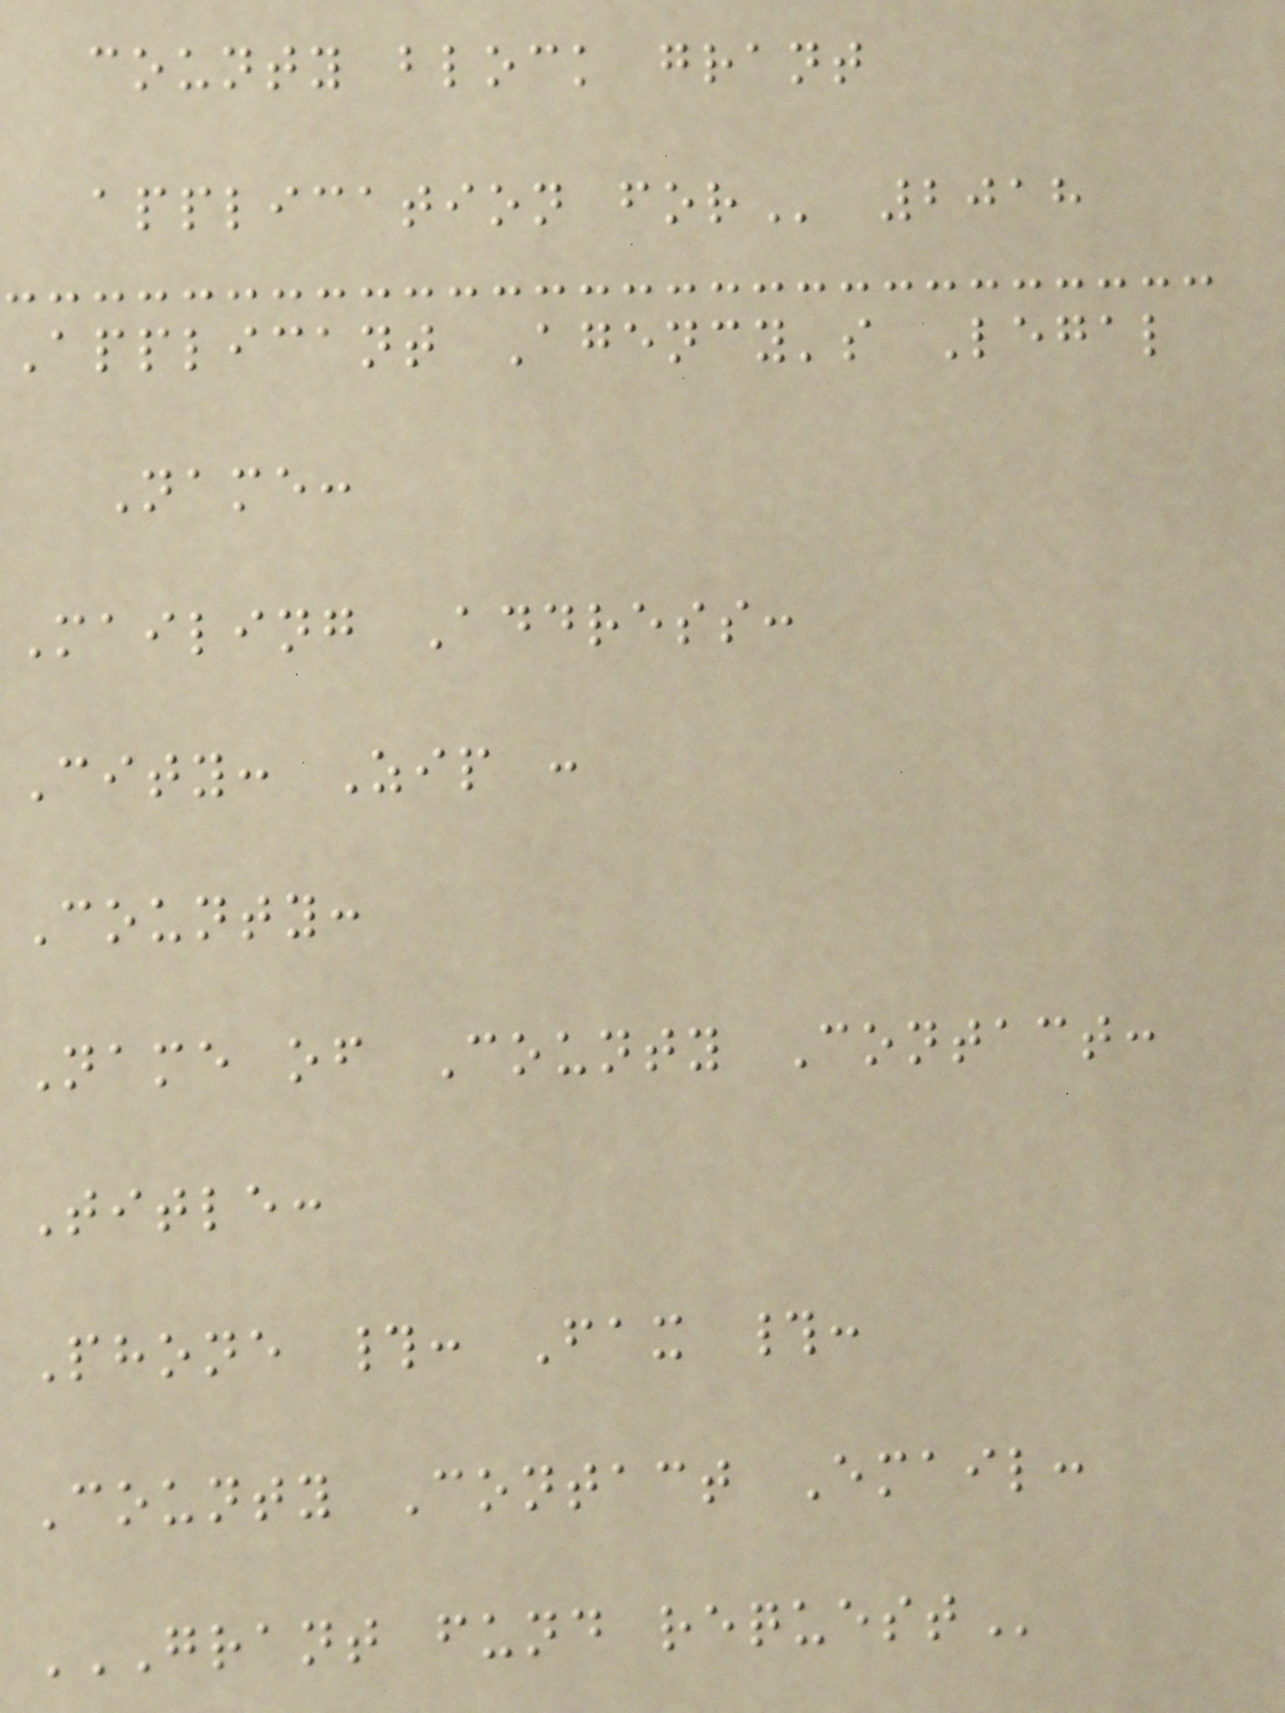county block grant
application
Applicant Agency's Legal
Name:
Mailing Address:
City: Zip :
County:
Name of County Contact:
Title:
Phone #: Fax #:
County Contact Email:
GRANT FUND REQUEST
